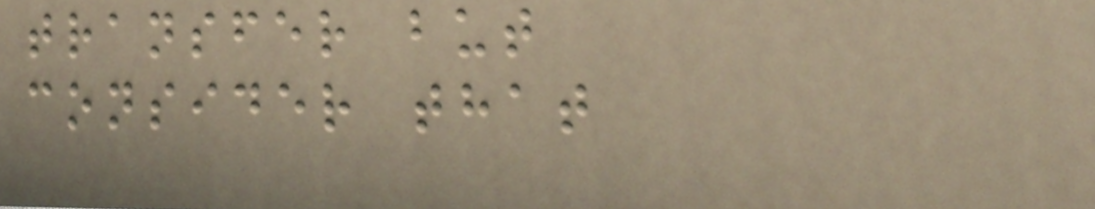transfer but
consider that
